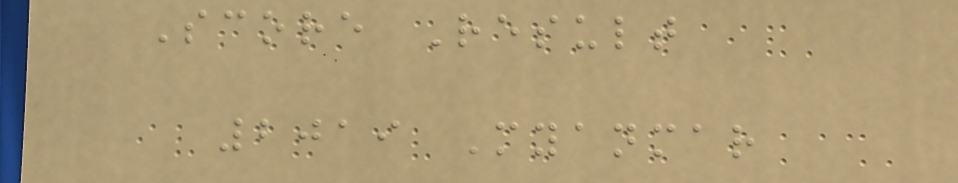Score Result
2019 Myanmar
